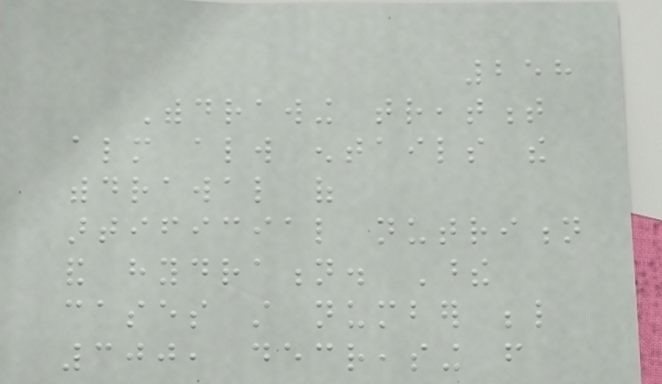258
Withdrawing treatment
almost always entails the
withdrawal of
artificial nutrition
and hydration. These
cases still number below
300, decreasing from
